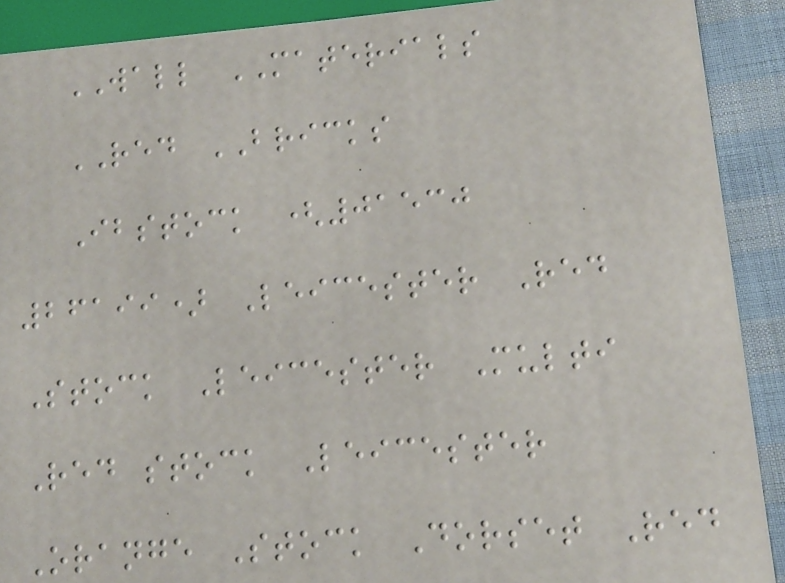WALL MATERIALS
RED BRICKS
Ibstock (01530
26199) Leicester Red
Stock Leicester Multi
Red stock Leicester
Orange Stock Dorset Red
